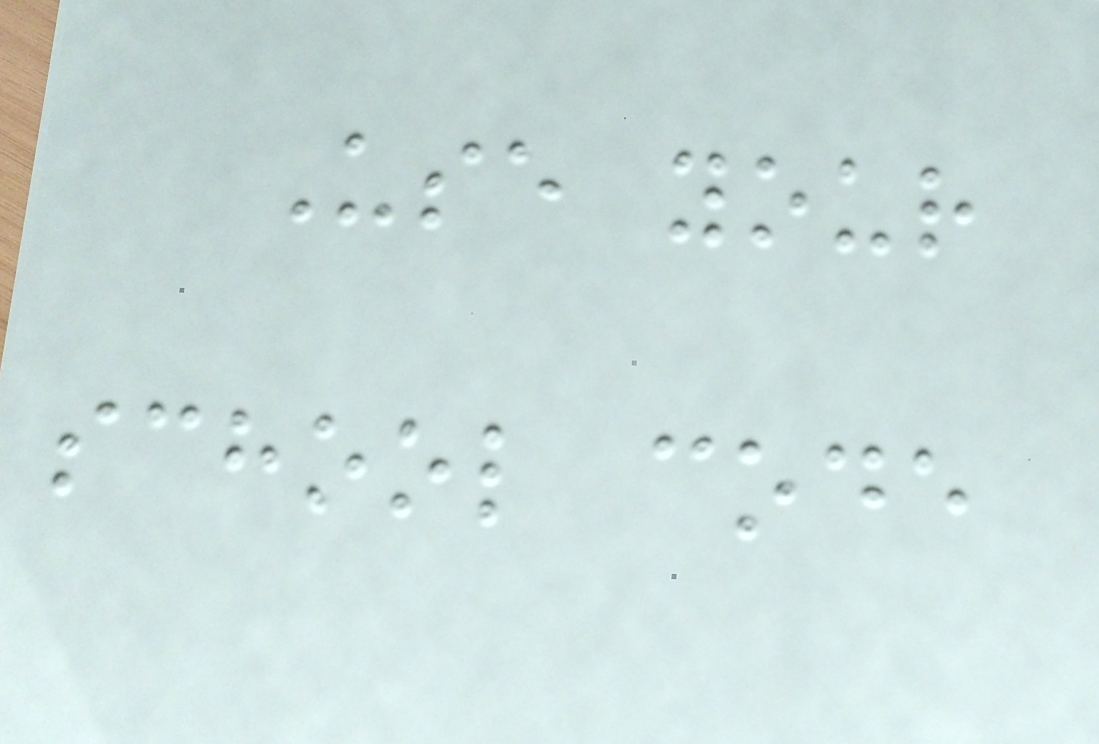Use your
school code
